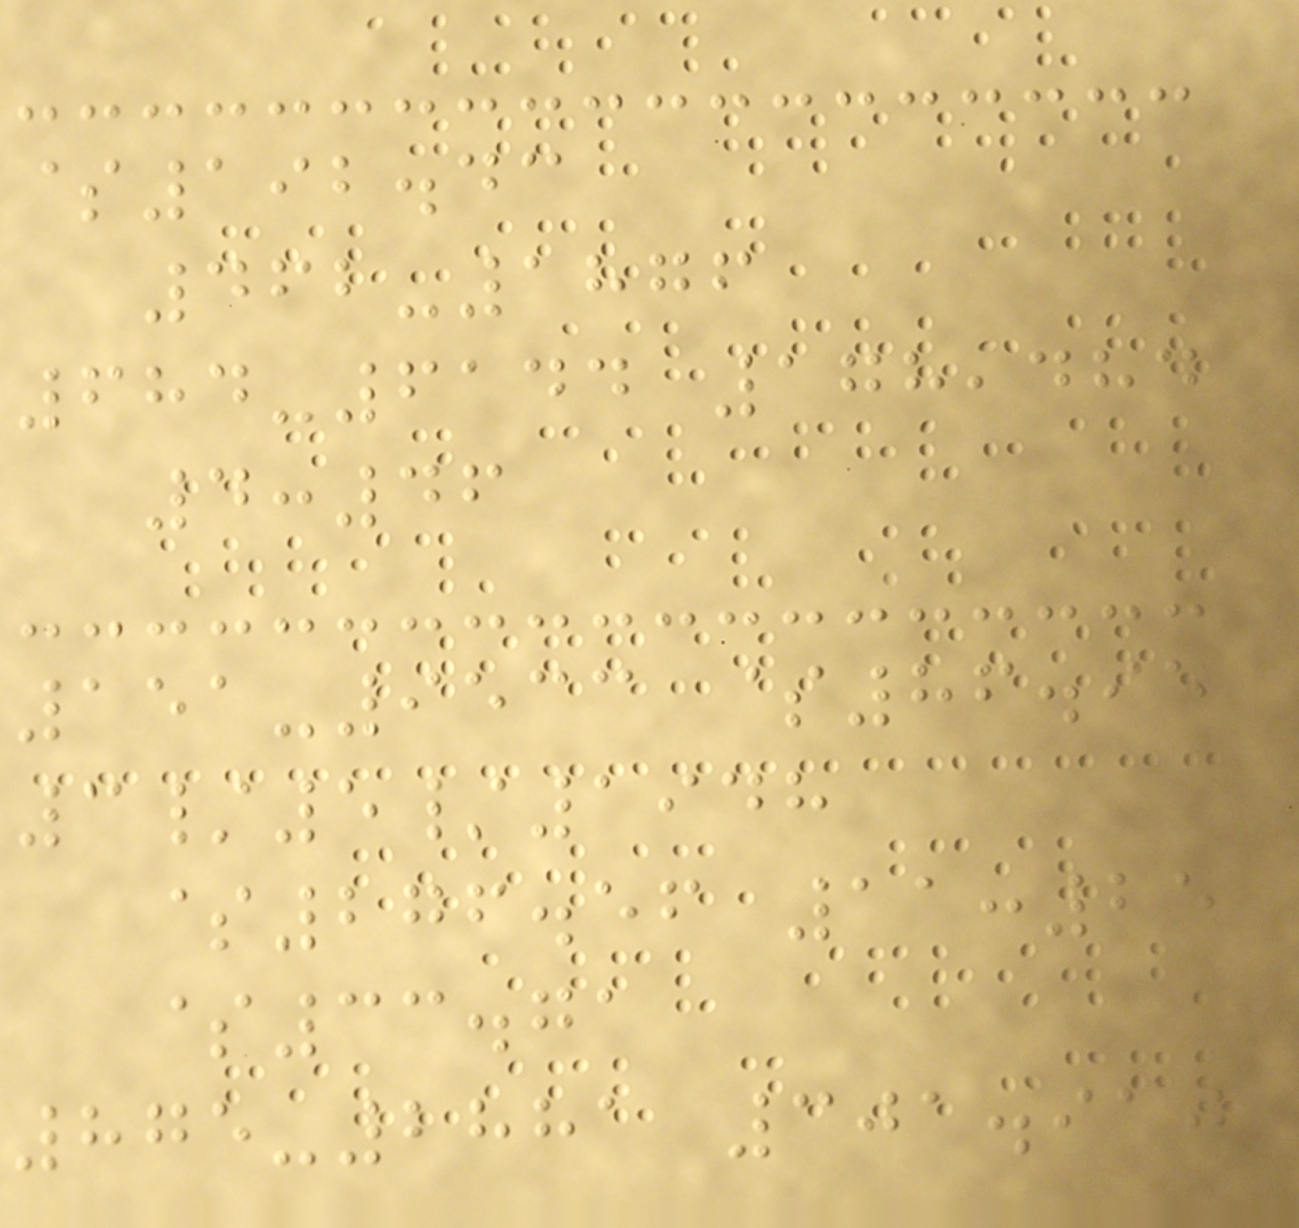$192.43
462-1876
684-6144 178,484
4:46
151-9533 $86.95
3/5/1948
$276.56 11:25
$33.71
875-2881 301.910
